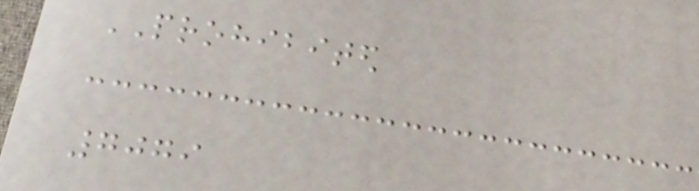PROHIBITED
7079
